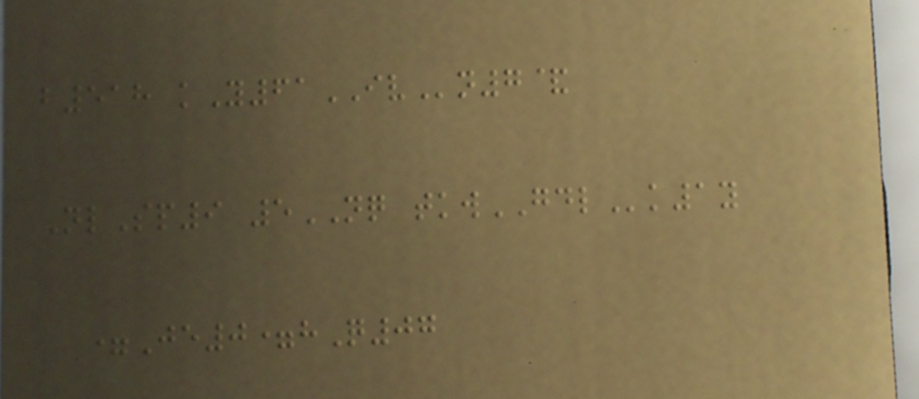b518 kY61IVn7&
NlSp9 5NQ tkwGDLk1y
=Je0=hQ07
